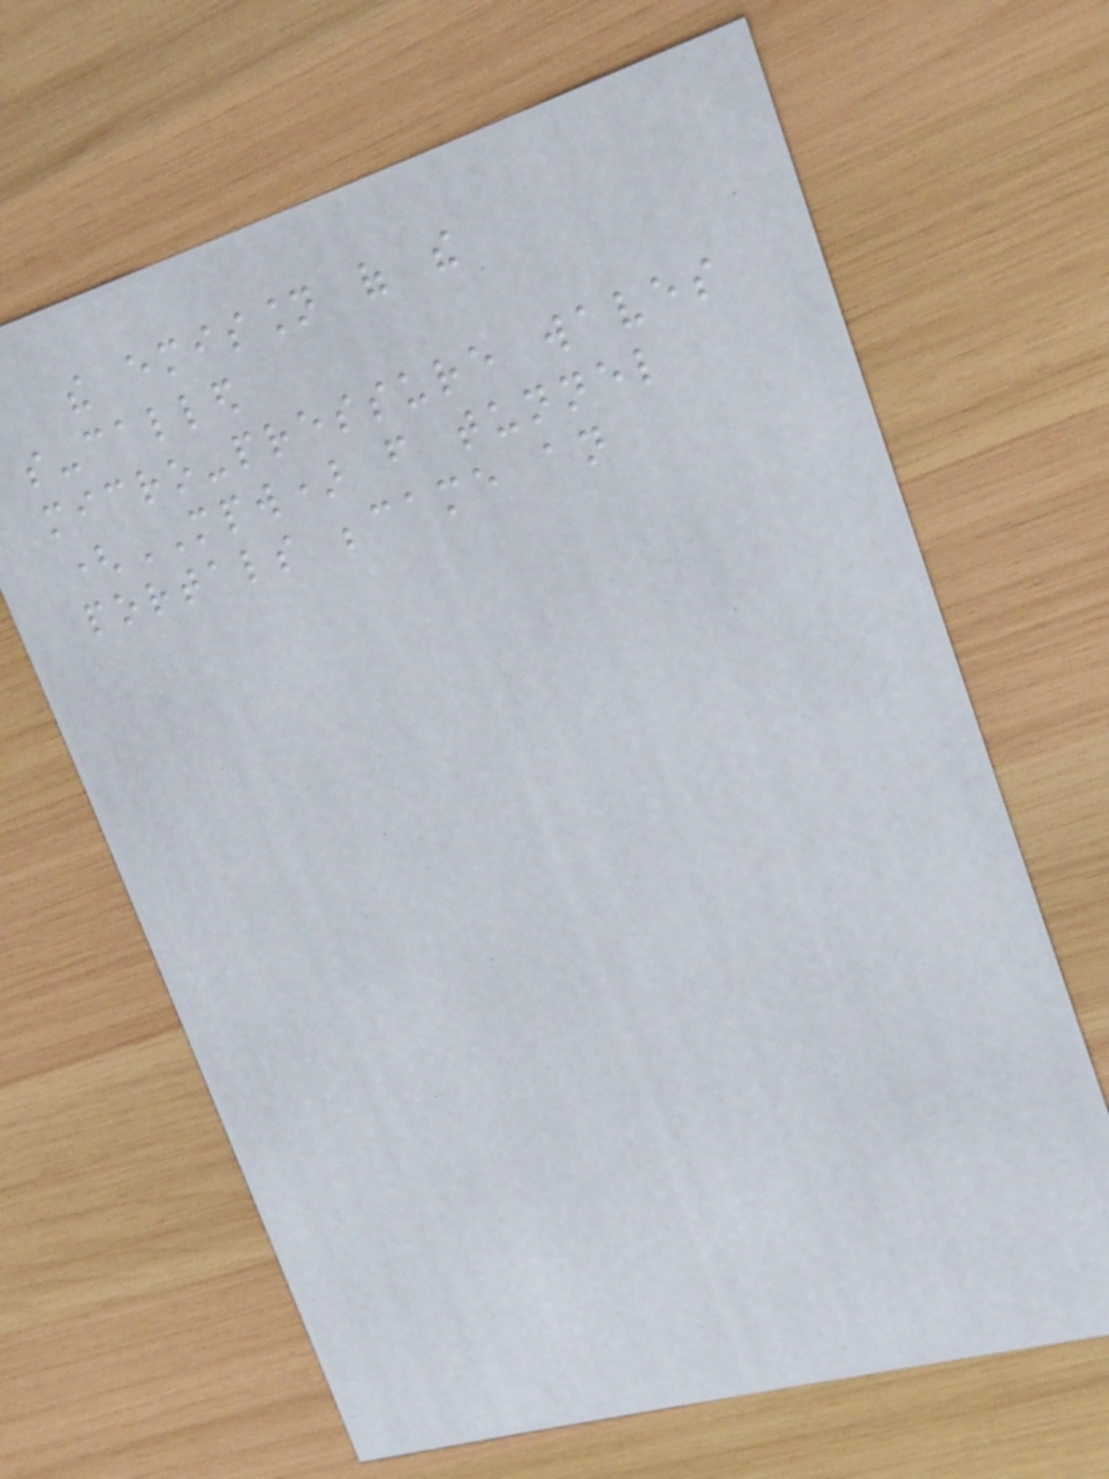the emission of the
so-called
micro-pressure waves
(MPW) from tunnel
portals became an
